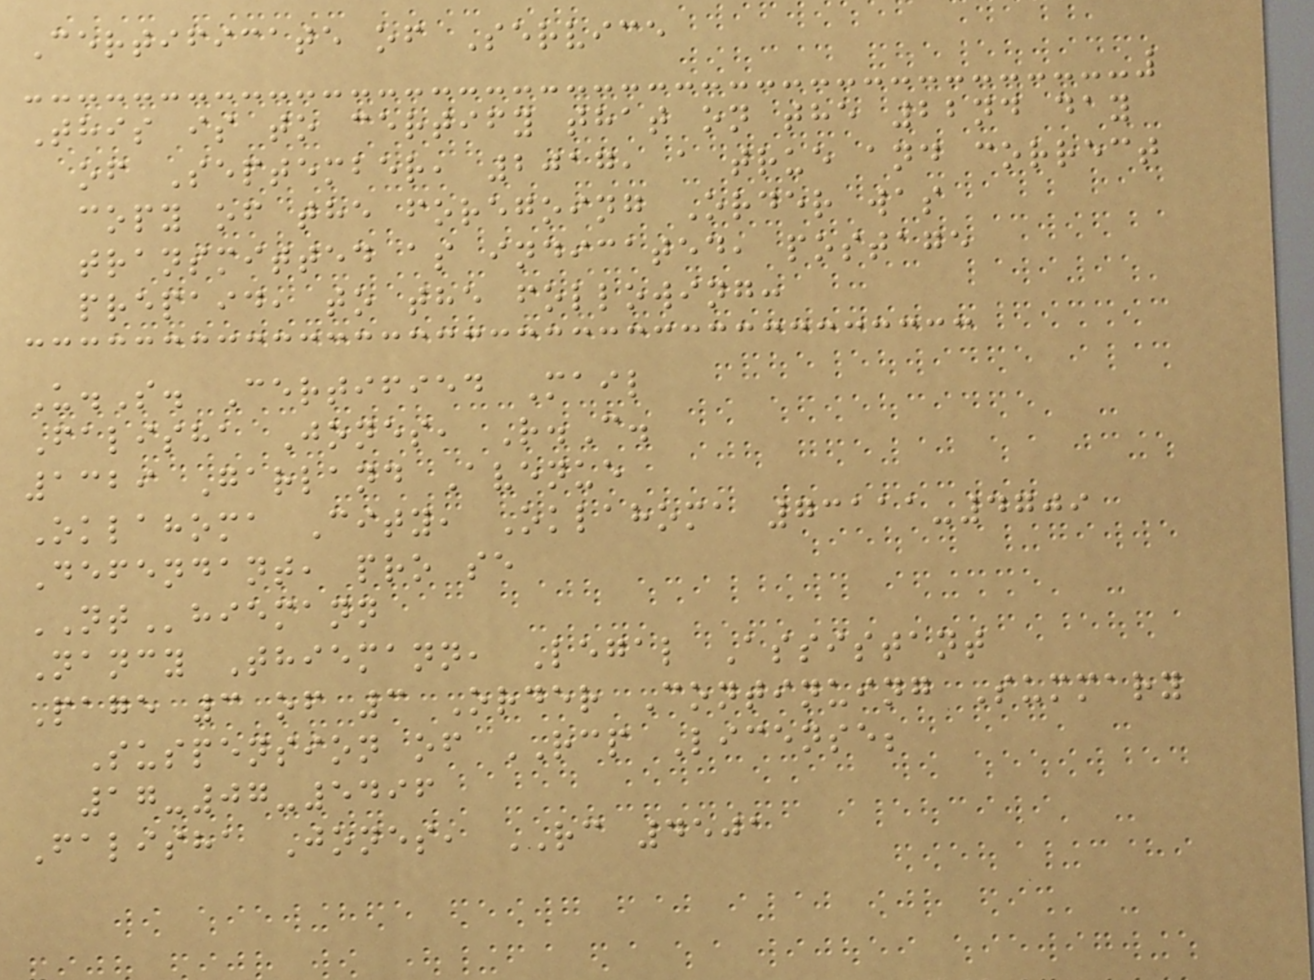Certificate of Service
This is to certify that on the 22nd day
of September, 2017, a true and correct
copy of the foregoing Order was
transmitted as indicated, postage
prepaid, to the following:
U.S. Certified Mail
Falisha Jones, R.C.
1329 Garland Avenue
Oklahoma City, Oklahoma 73111-4709
Defendant, pro se
NThiemann
Nancy Thiemann, Legal Assistant
Page 3 of 3 Order Continuing Summary
Suspension of RCP License;
17-07-5496
Falisha Jones, RC 4501
